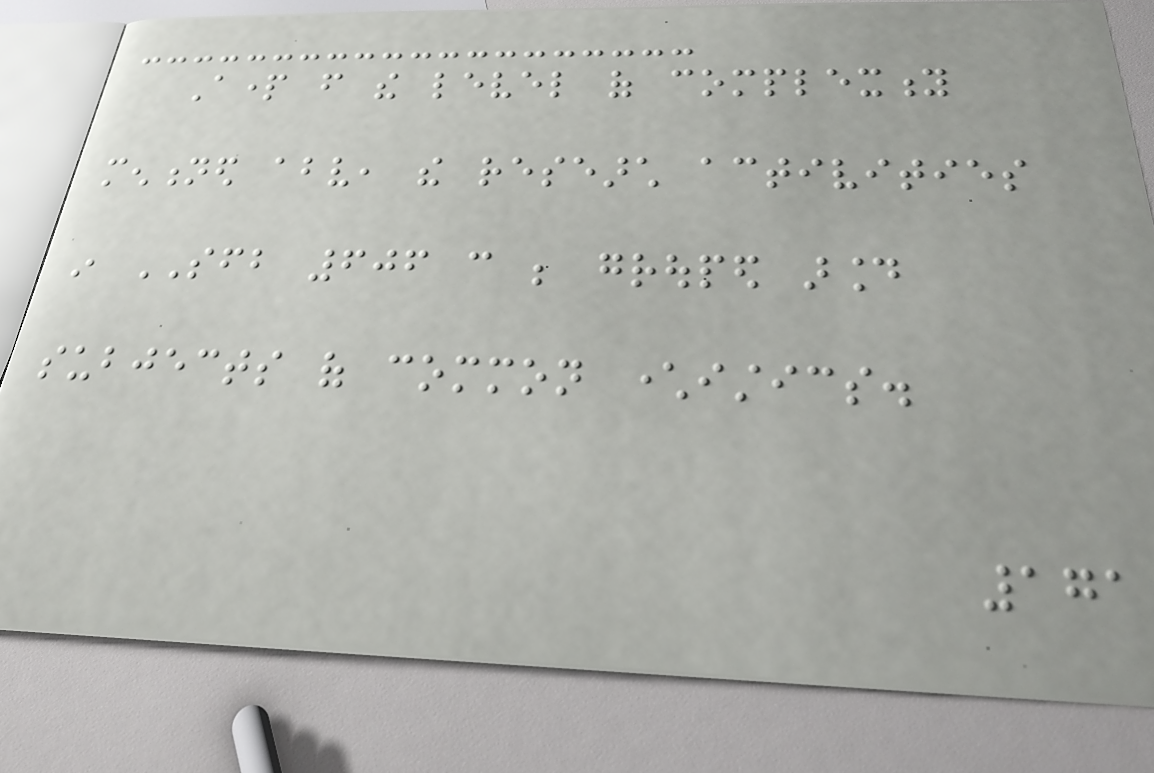Apart from the level of complexity
mentioned above, the research activities
in SFB 606 can be grouped around
subjects of common characteristics.
171
